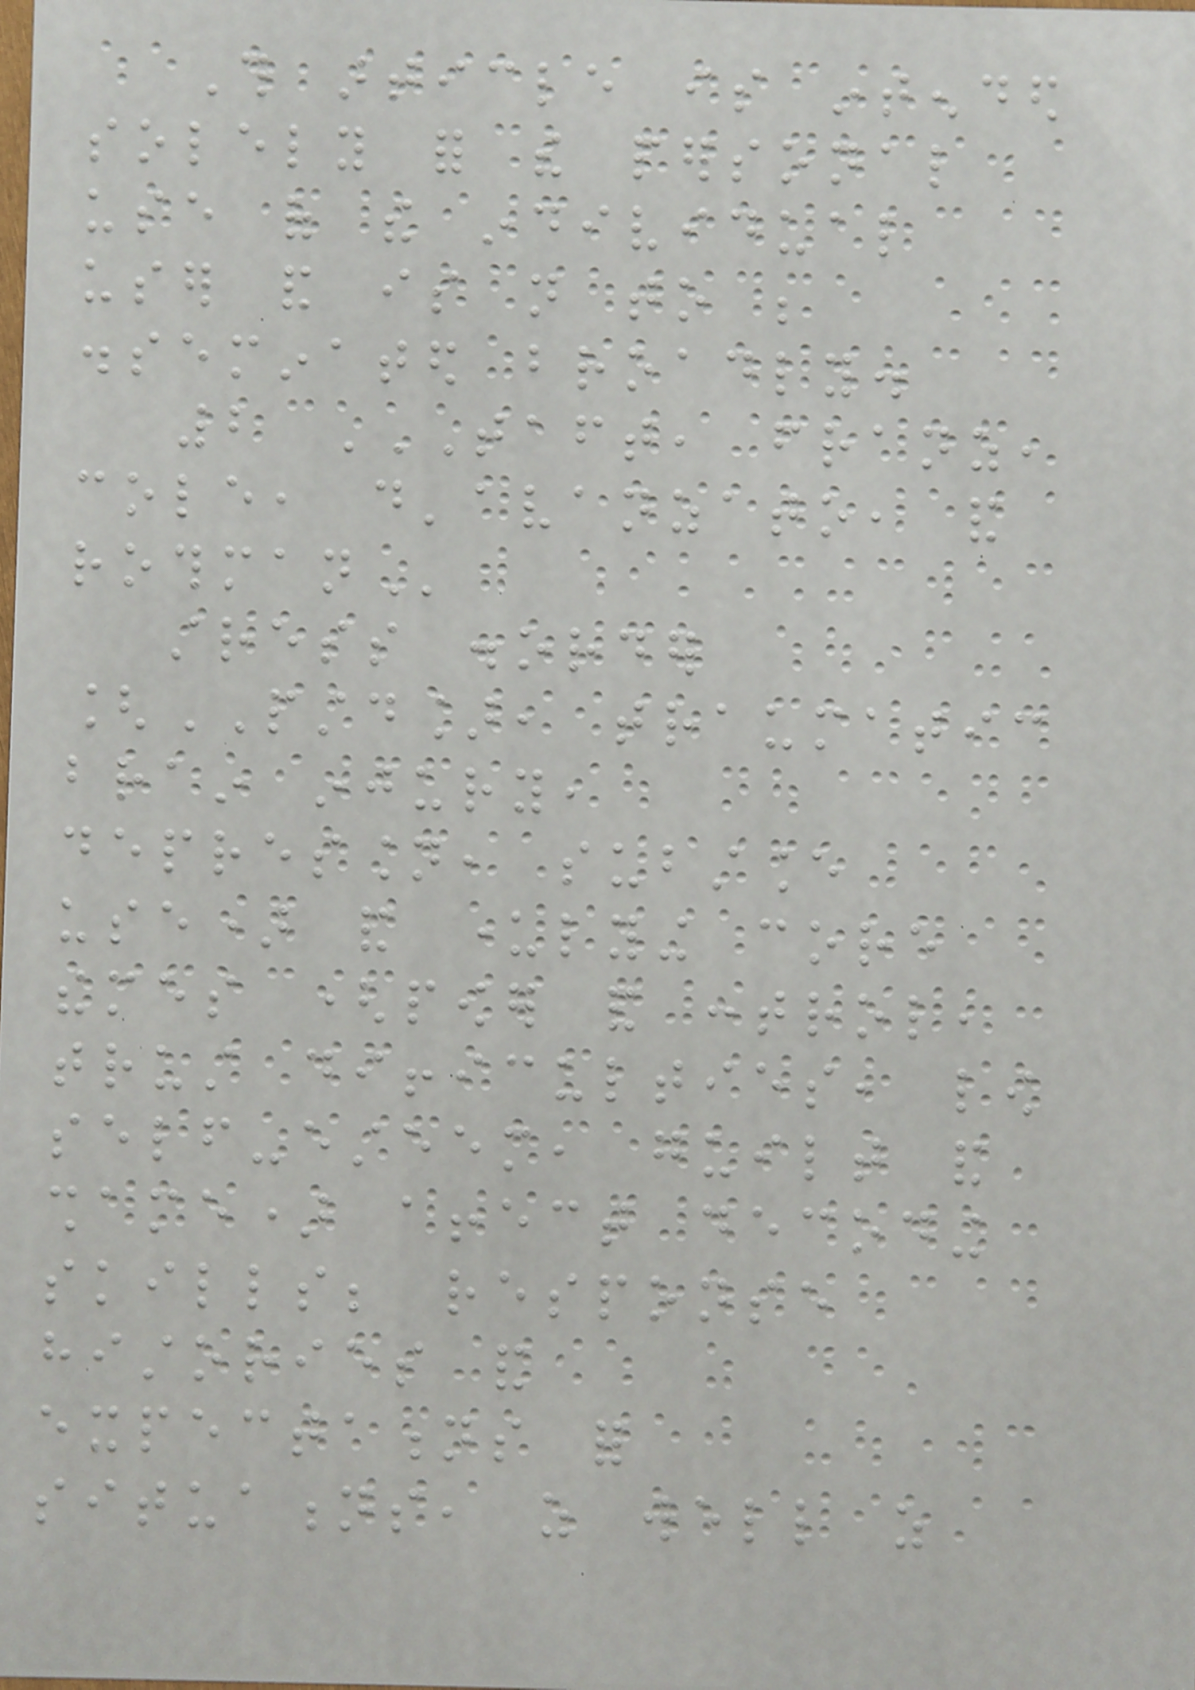This article is intended
solely for the personal
use of the individual
user and is not to be
disseminated broadly.
2 TAFT, FRANZ,
COLE, D'AVANZATO, AND
ROTHMAN
stress disorder
[PSTD], traumatic
brain injury,
depression, substance
use) and underlying core
themes (power and control,
trust difficulties, low
self-esteem, guilt and
shame) affect decoding
skills; response
histories and
expectations for
situations, as well as
